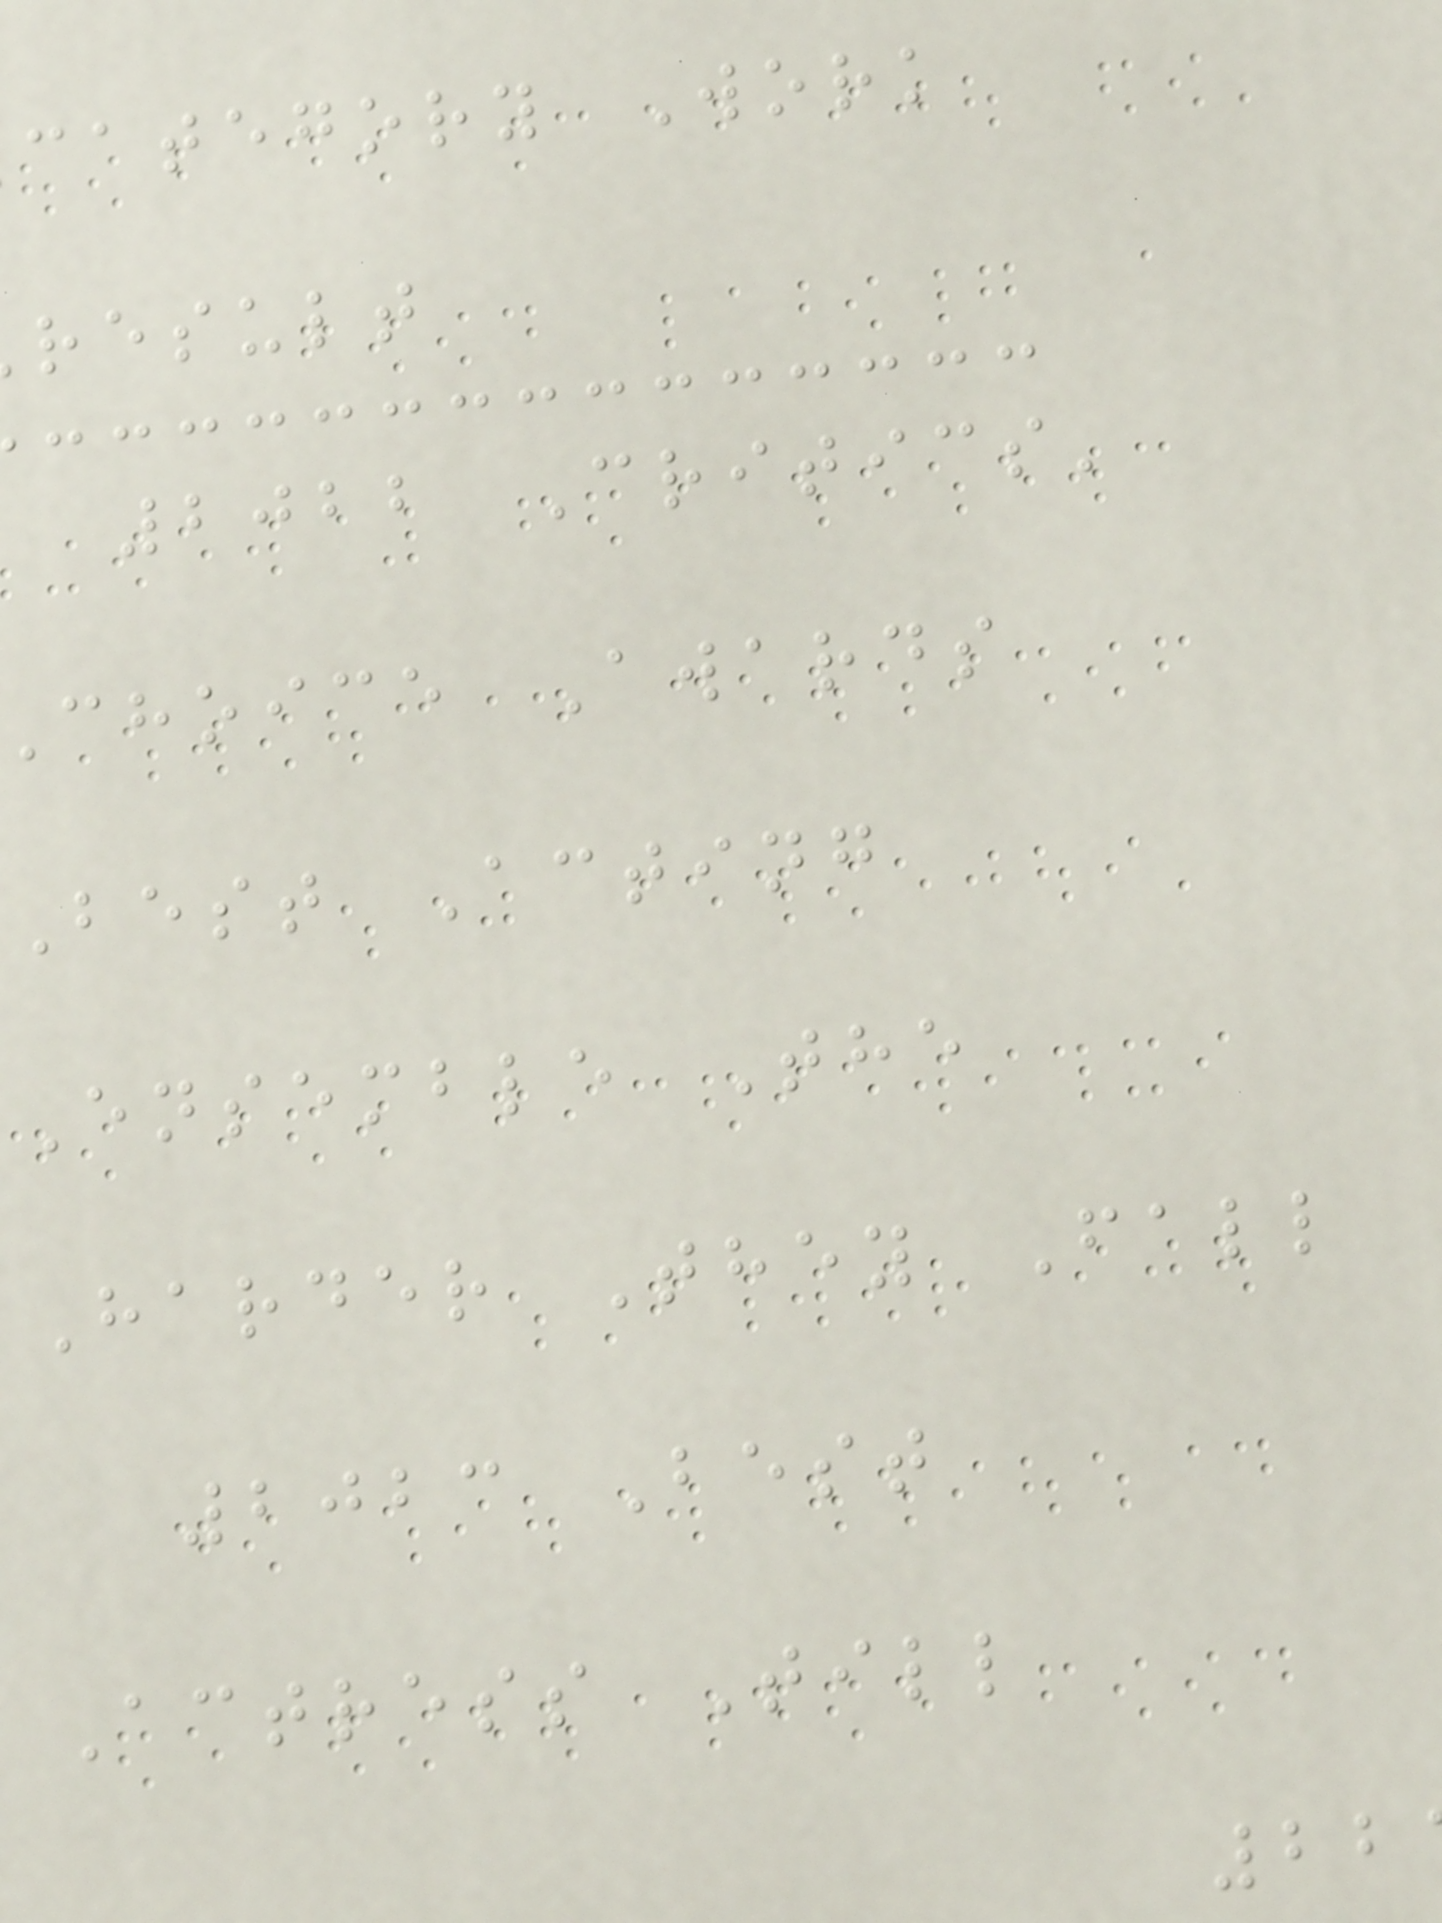category Work
result
2022 Critics'
choice Awards
Best Acting
Ensemble The
Harder They Fall
2023 Best
Actress Till
